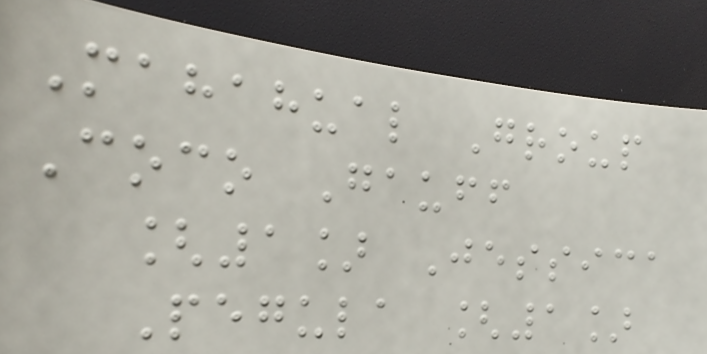Mahahual Group
Coco Gauff
[1] Jessica
Pegula [1]
